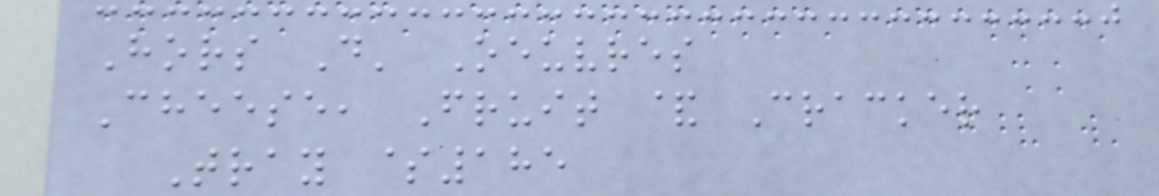Hors D' Oeuvres
Cheese, Fruit & Cracker
Tray $185
